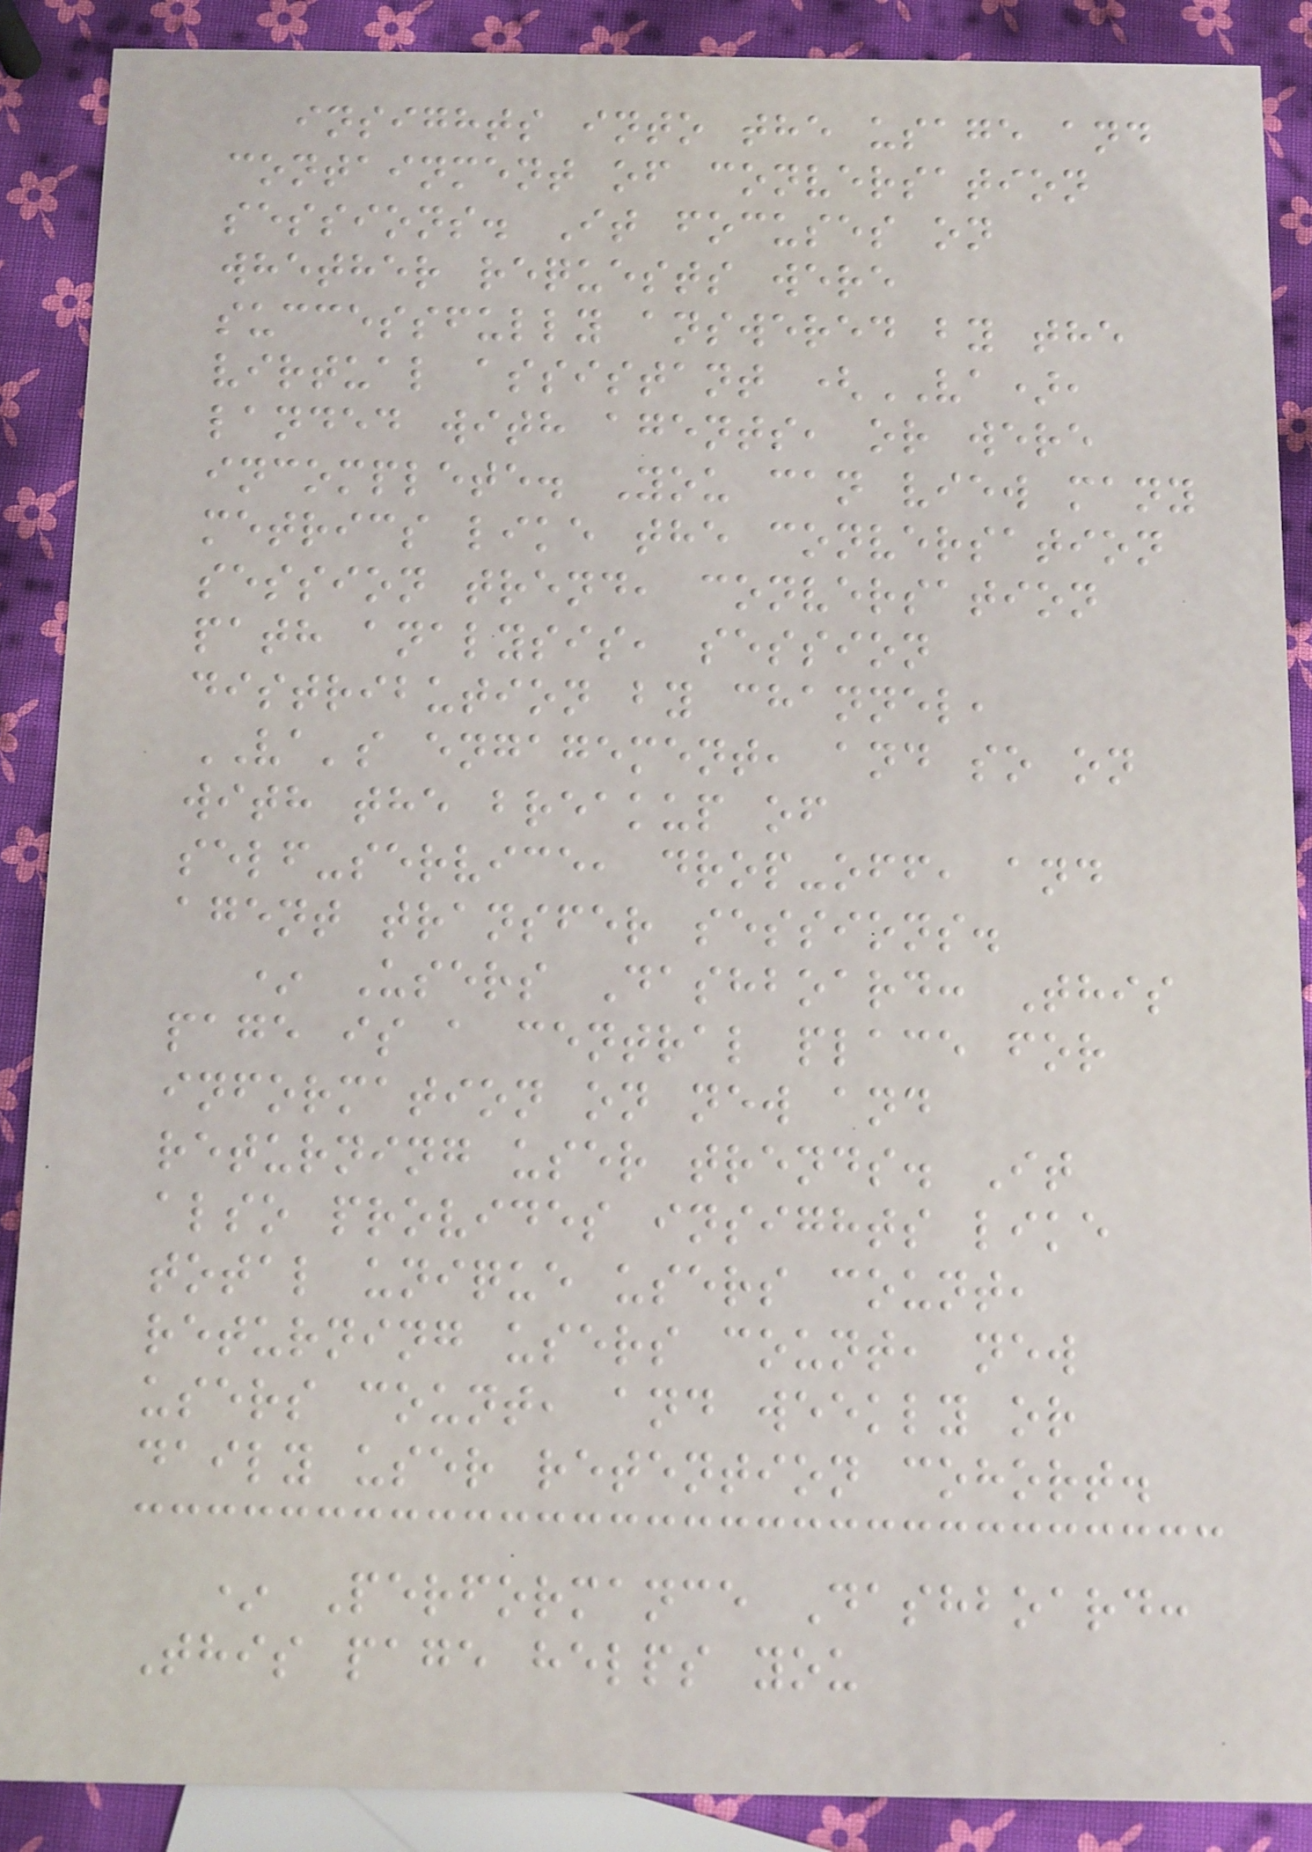insights into the usage and
containment of conversation
sessions. It focuses on
whether requests were
successfully answered by the
virtual assistant (VA),
landed with agents, or were
incomplete. You can view many
metrics like the conversation
session trend, conversation
path analysis, session
distribution by channel,
VA's engagement, and so on
with the breakup of
self-service, drop-off, and
agent transfer sessions.
* Users Dashboard: This
page is a central place for
information on new and
returning user trends. It
also provides insights like
total unique users count,
returning users count, new
users count, and weekly or
daily user retention cohort.
* Performance Dashboard:
This page helps you
